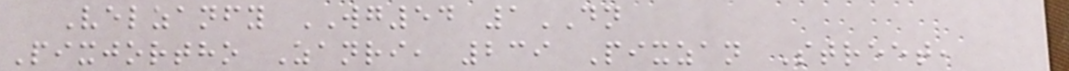Velzanfy WG54 1DN
Pixjortho Zanri, 239 Pixzan Street,
